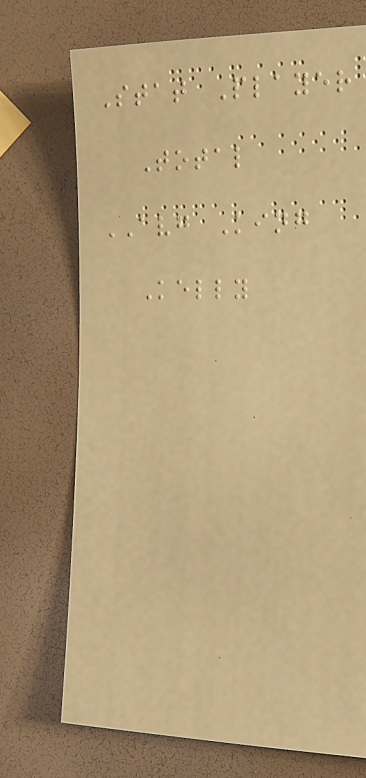Stat Player
Total
AVG King
Kelly
